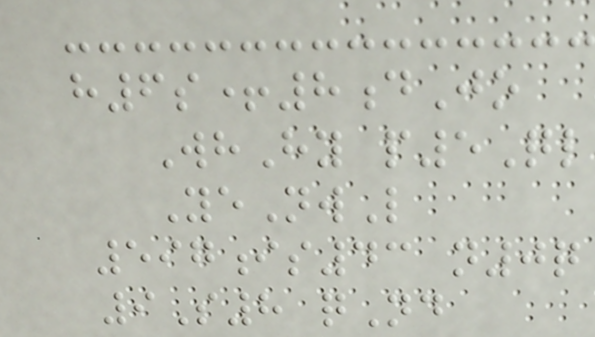h6s+8dJo
WhHy p5Ql
YeNwL
597is43 n0q
9S8 qNd
